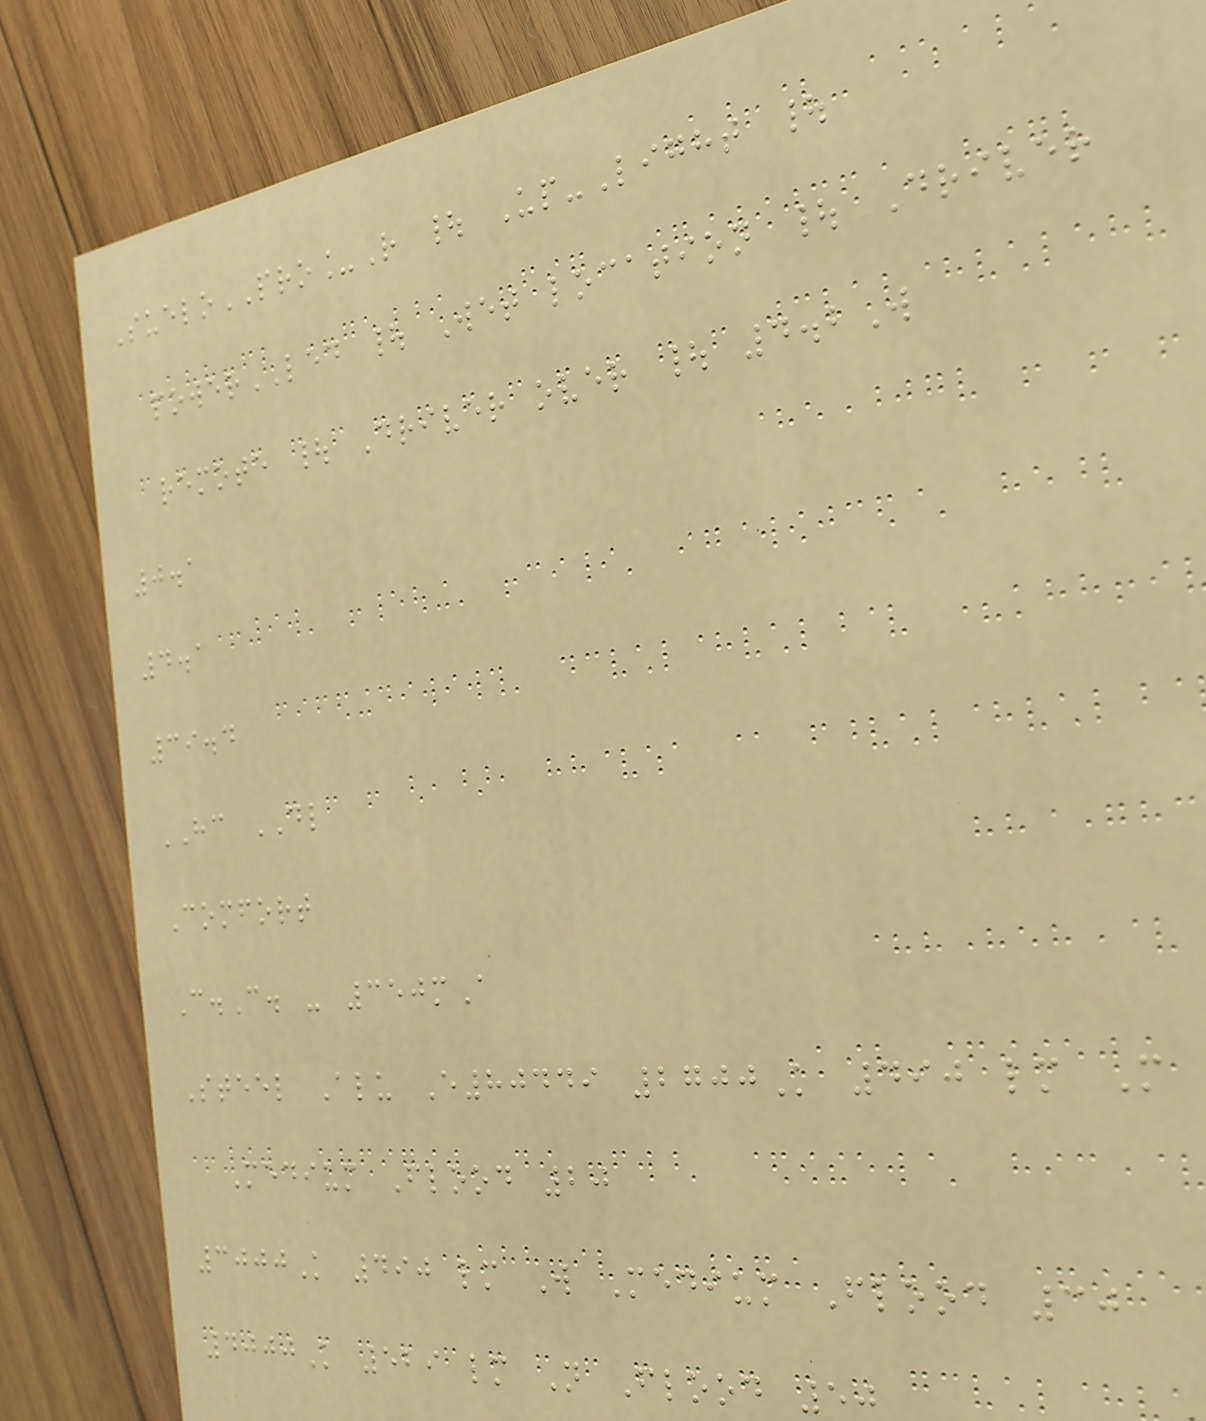SueloPRO_R | Up-Light |
powerLED | Wet location | Driver
remote | Driver over | 4.2W
0.1
4.1
39.4
HC DL
Comfort
C.C. - 350mA
Steel Alu E80449 2700K 490 lm M
Medium Flood 20
3000K 490 lm W Medium Flood 30
4000K 529 lm N Flood 50
